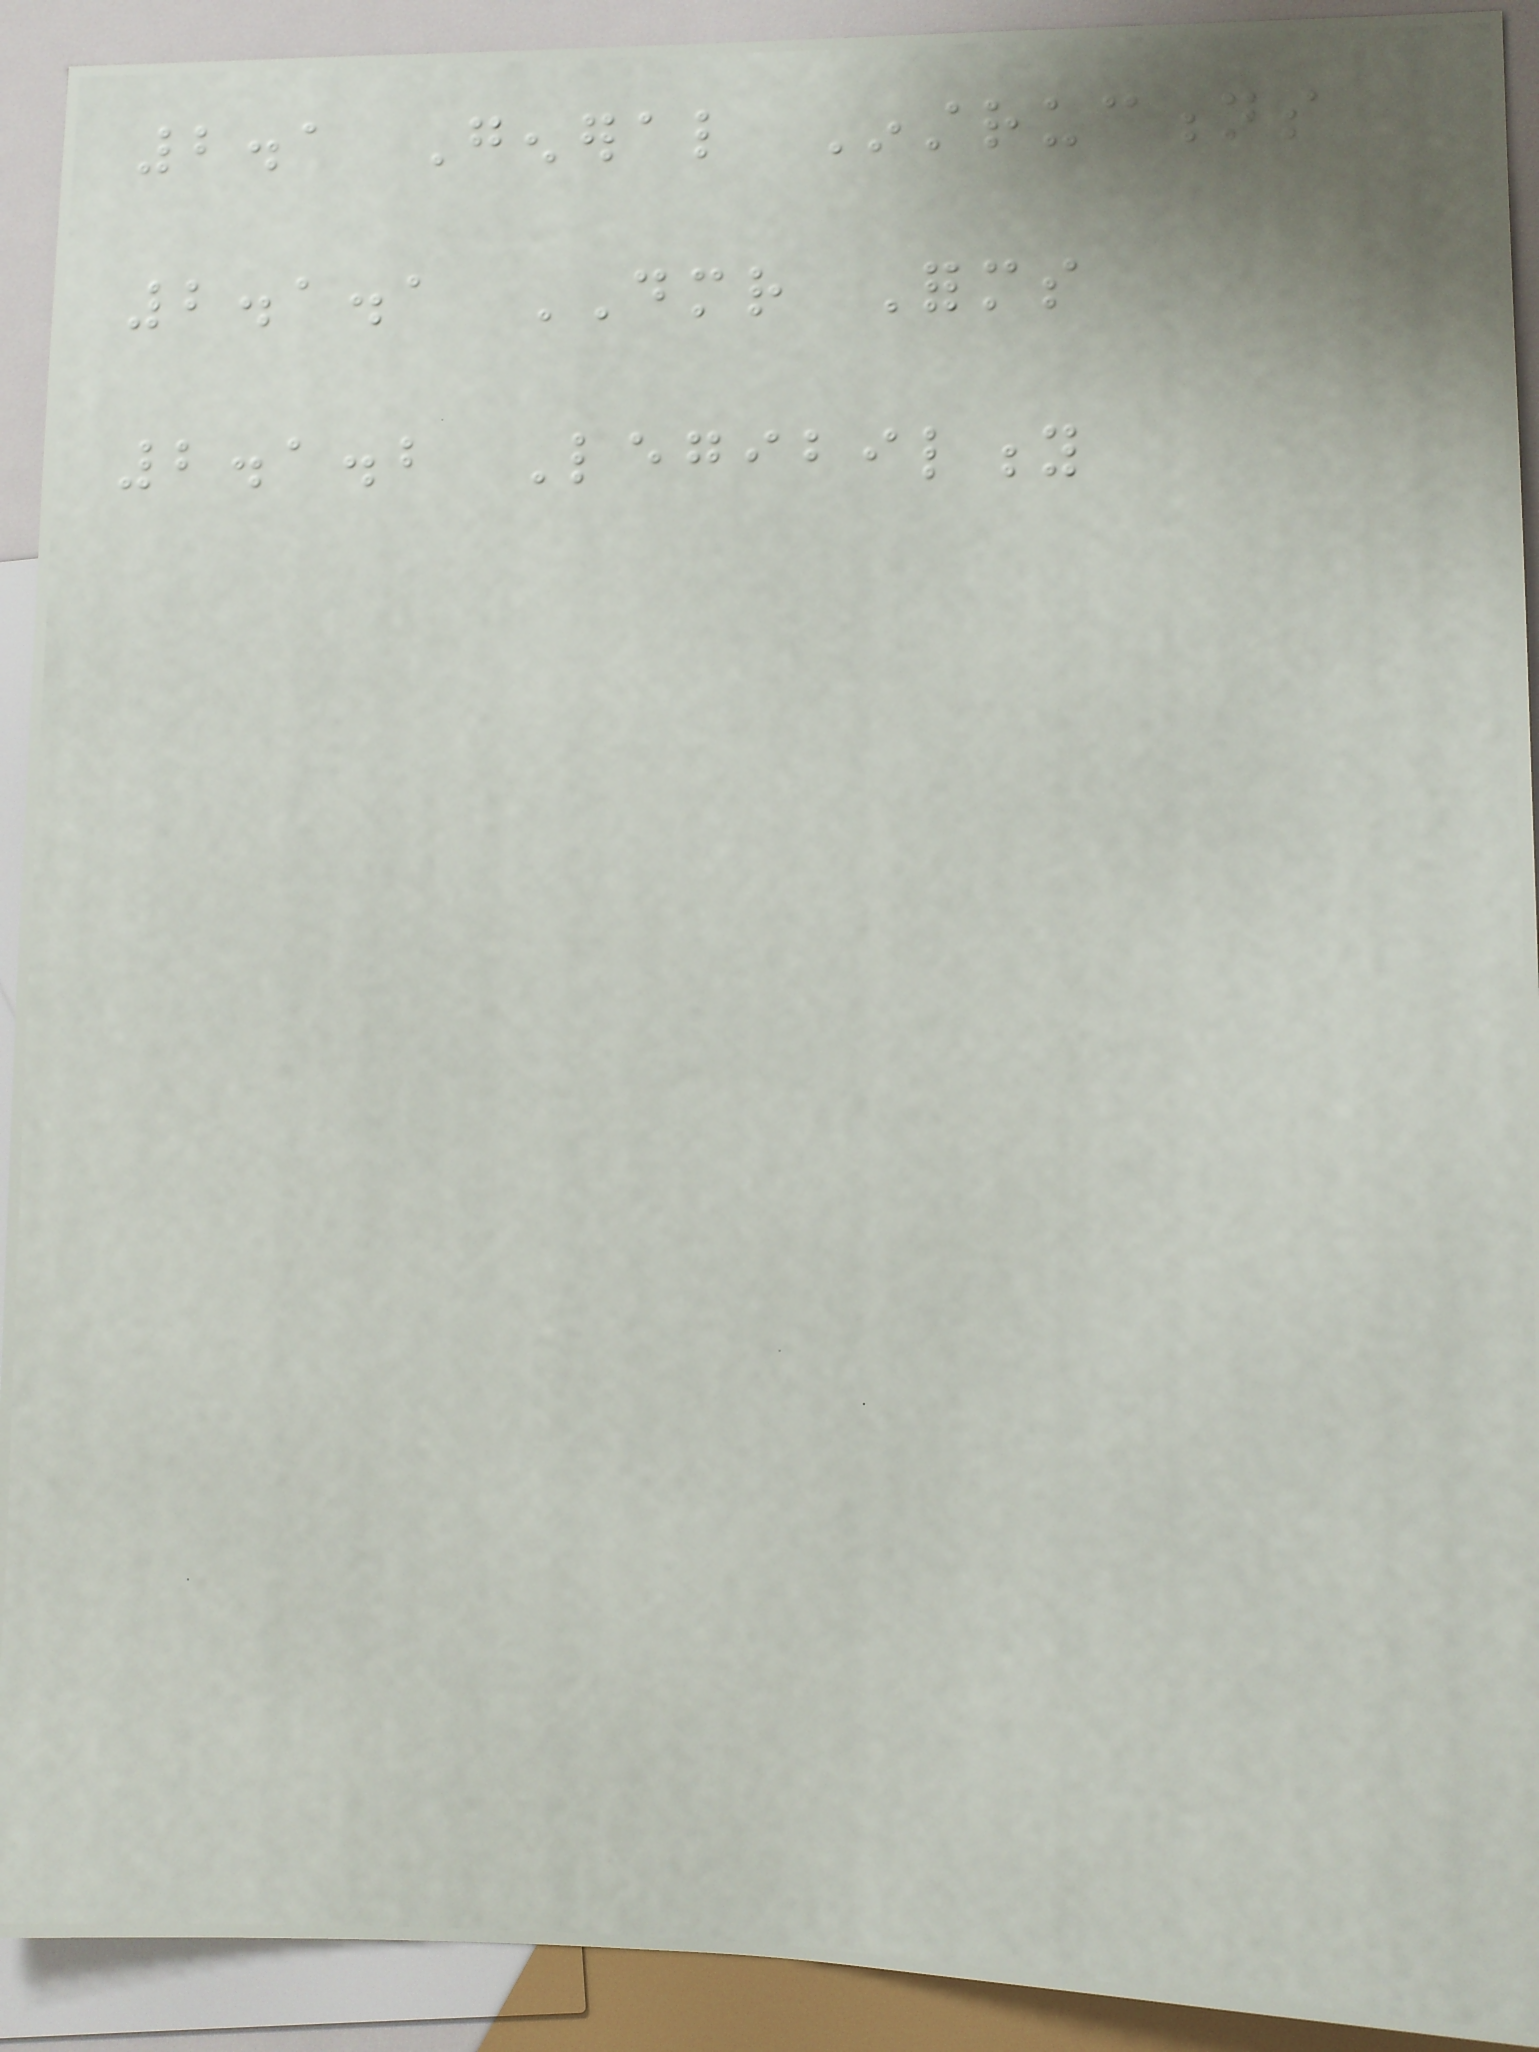2.1 General Instructions
2.1.1 DMR Forms
2.1.2 Legibility
